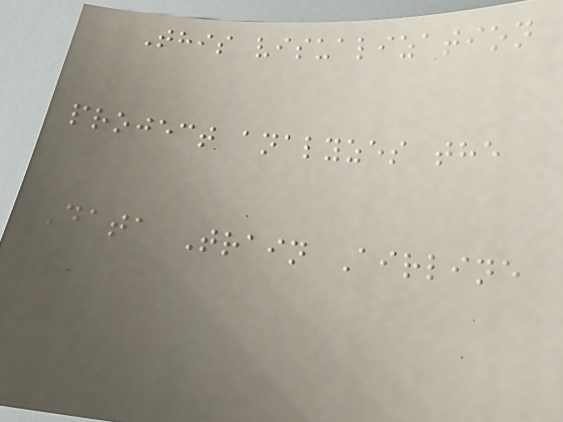This visualization
project analyzes the
Data Train Airline
